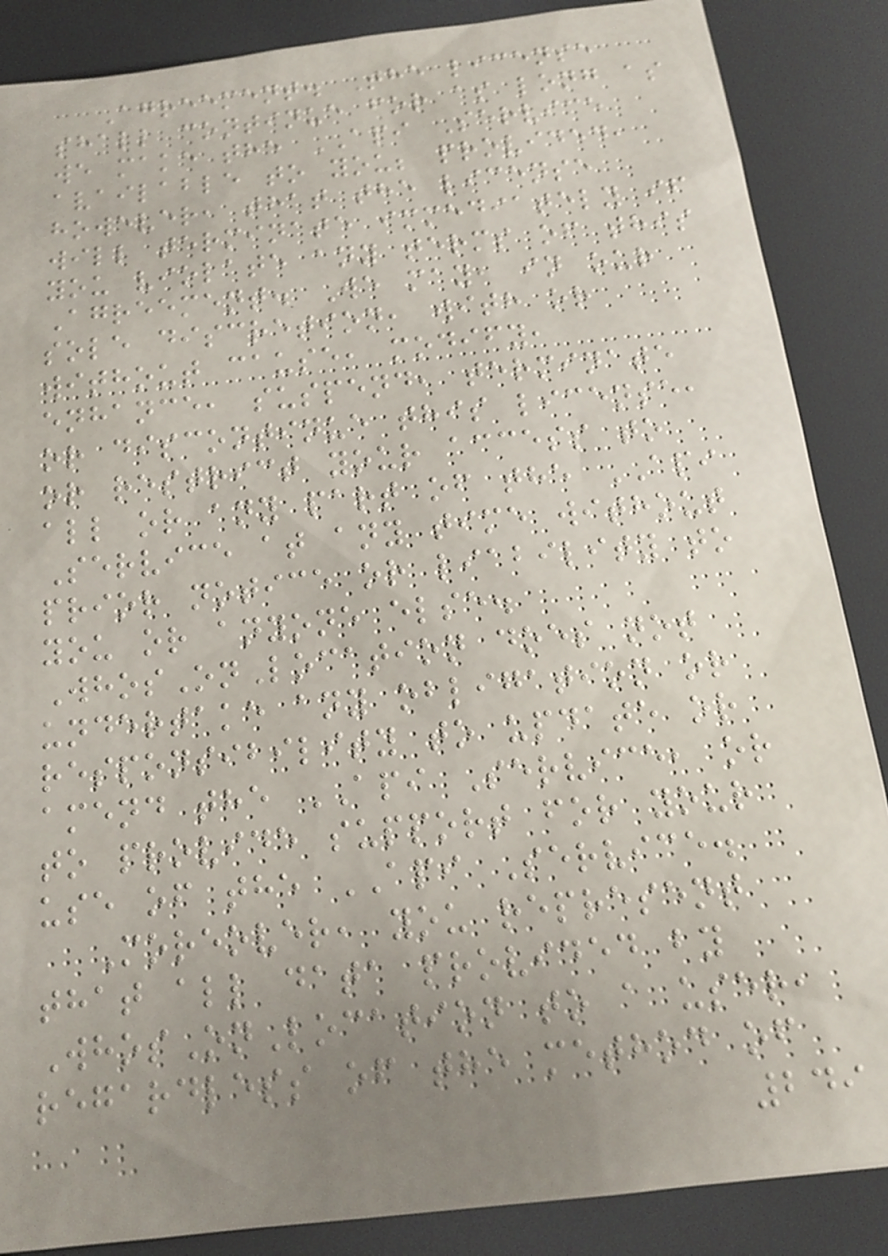Agreement. The license
shall continue for as long as
we make the API Service
available to you; provided,
however, that the license
will terminate immediately if
you violate any terms of this
Agreement. We may, in our
sole discretion, with or
without cause, modify,
enhance, suspend, terminate
or discontinue this license,
or restrict your access to
all or any part of the API
Service at any time without
prior notice or liability to
you or anyone else.
WhosOnLocation does not
undertake any obligation or
responsibility to update or
amend the API Service, or
to provide support for your
use of the API Service.
Moreover, you represent
that all data provided by
WhosOnLocation to a user,
regardless of the method of
249
